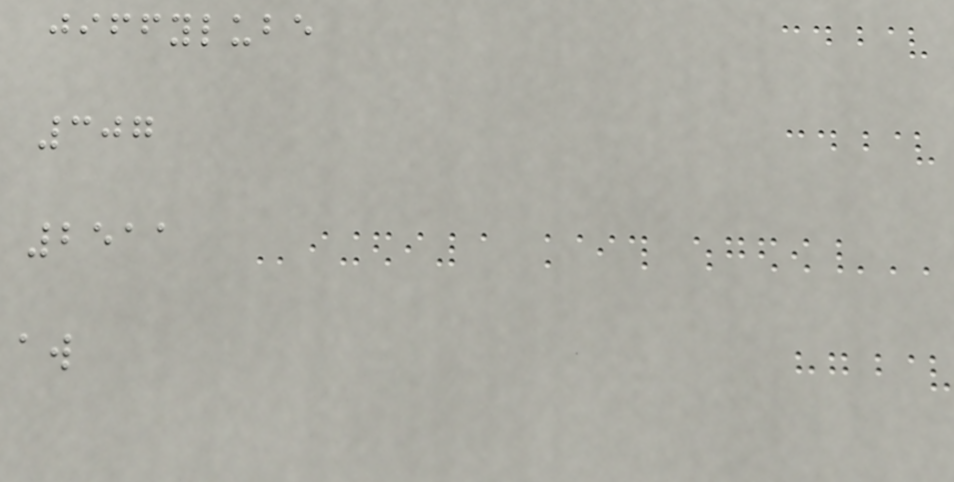jiffylube
307
2511
aw
